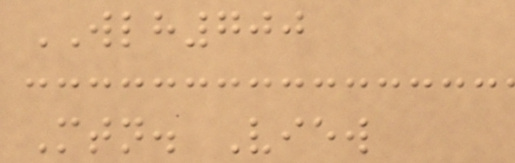WLH700
Mtn. View
